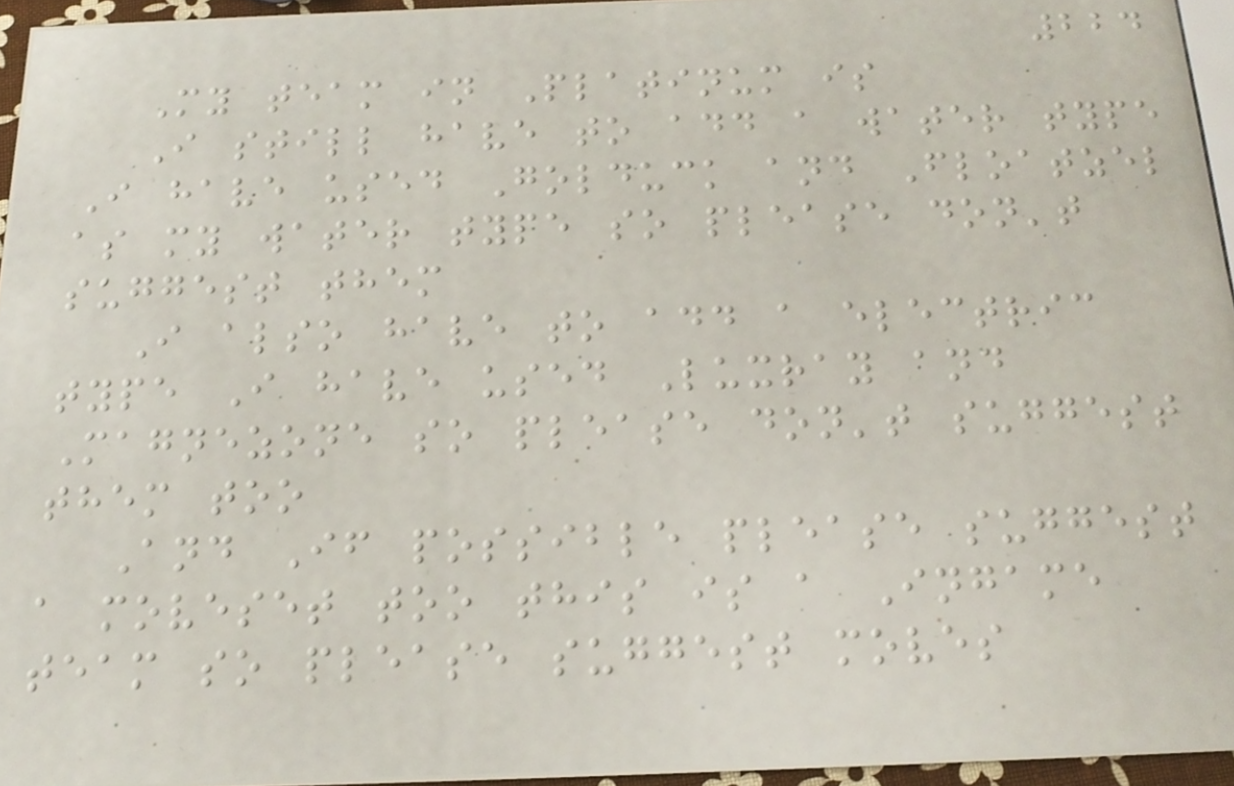224
My team in Platinum is
I still have to add a water type
I have used Golduck and Floatzel
as my water type so please don't
suggest them
I also have to add a electric
type I have used Luxray and
Magnezone so please don't suggest
them too
And If possible please suggest
a moveset too this is a Ingame
team so please suggest moves
